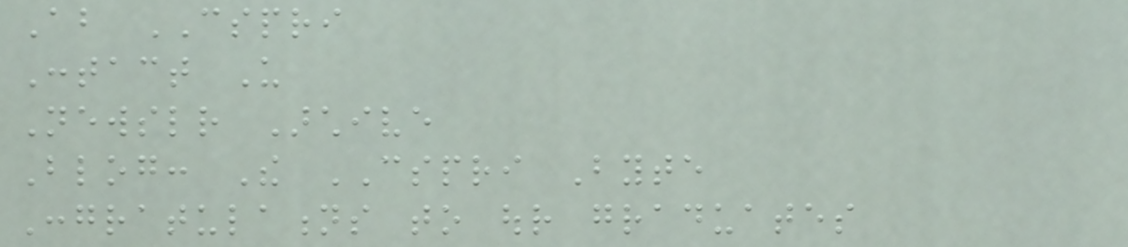About CSPRI
Contact Us
Newsletter Archive
Blog: The CSPRI Byte
Congratulations to our graduates
